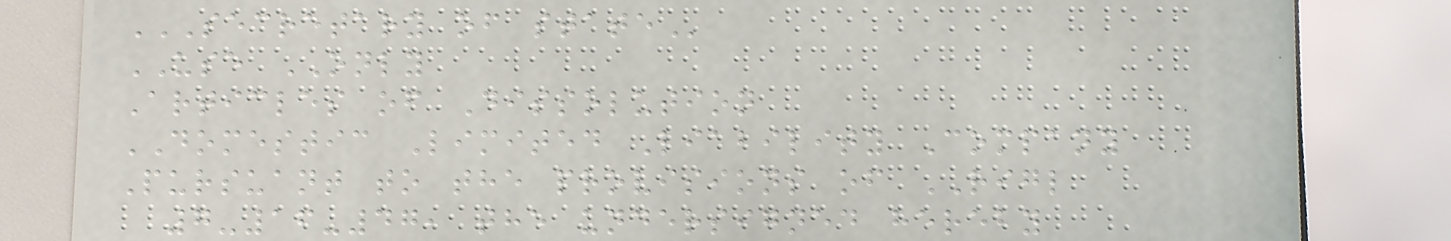SECRETARY OF STATE
USE ONLY
Articles of Dissolution
DOMESTIC Limited Liability Company
Pursuant to the provisions of RIGL
7-16-47, the undersigned hereby
